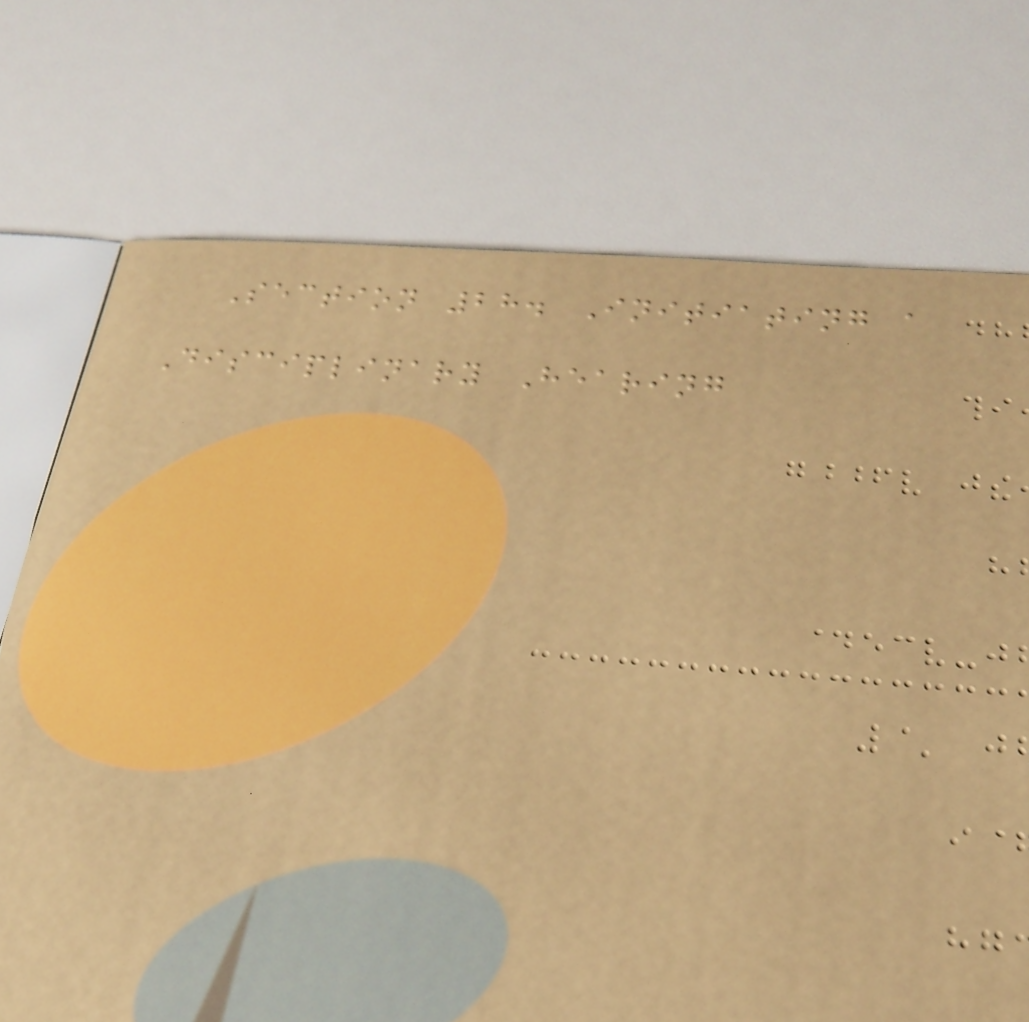Section 28. Initiating a
Disciplinary Hearing
